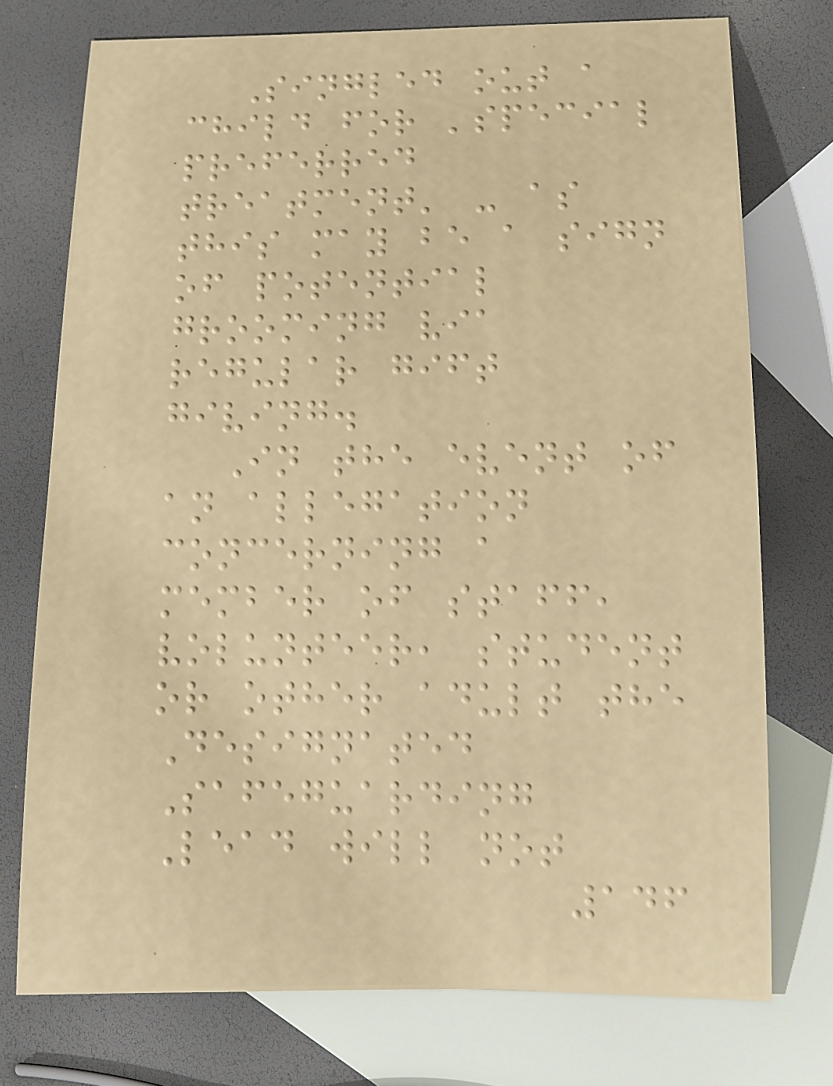Singled out a
child for 'special
preferred
treatment' - as
this may be a sign
of potential
grooming via
regular gift
giving.
In the event of
an allegation
concerning a
member of staff,
volunteer, student
or other adult the
Designated
Safeguarding
Lead will not
146
